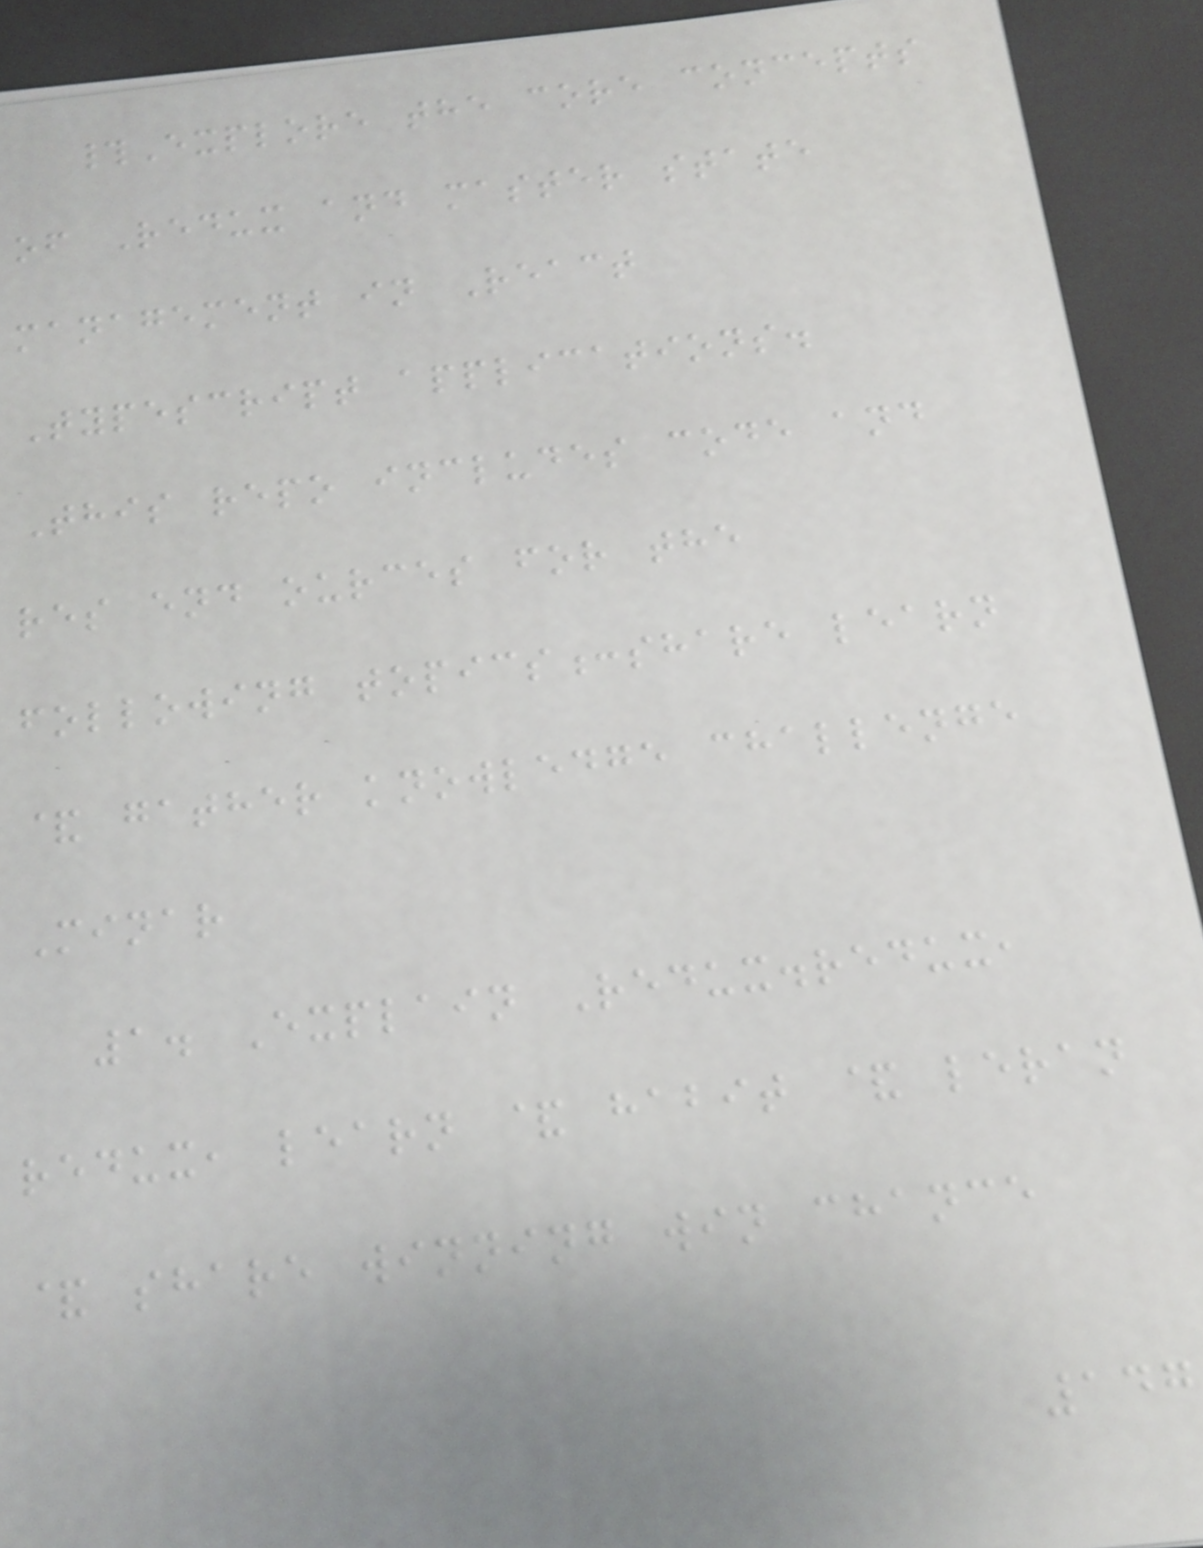#Explore the core concepts
of Redux and master state
management in React
Typescript applications.
This repo includes code and
res end ources for the
following topics:share learn
& gather knowledge challenge
Minar
1. Explain Redux.redux,
redux, learn & habit & leran
& share winning win chance
147
